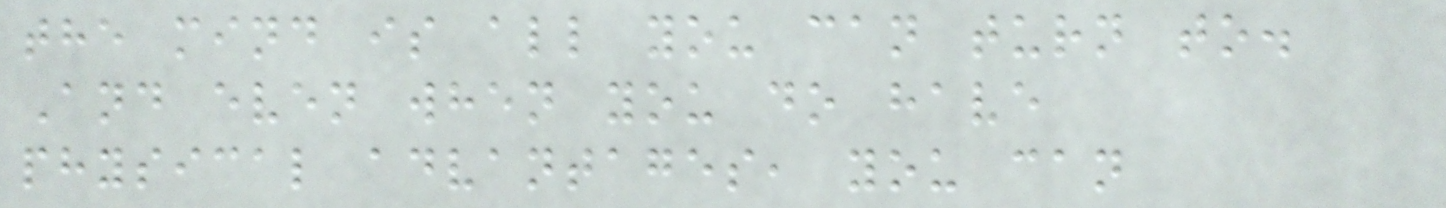the mind is all you can turn to.
And even when you do have
physical advantages, you can
